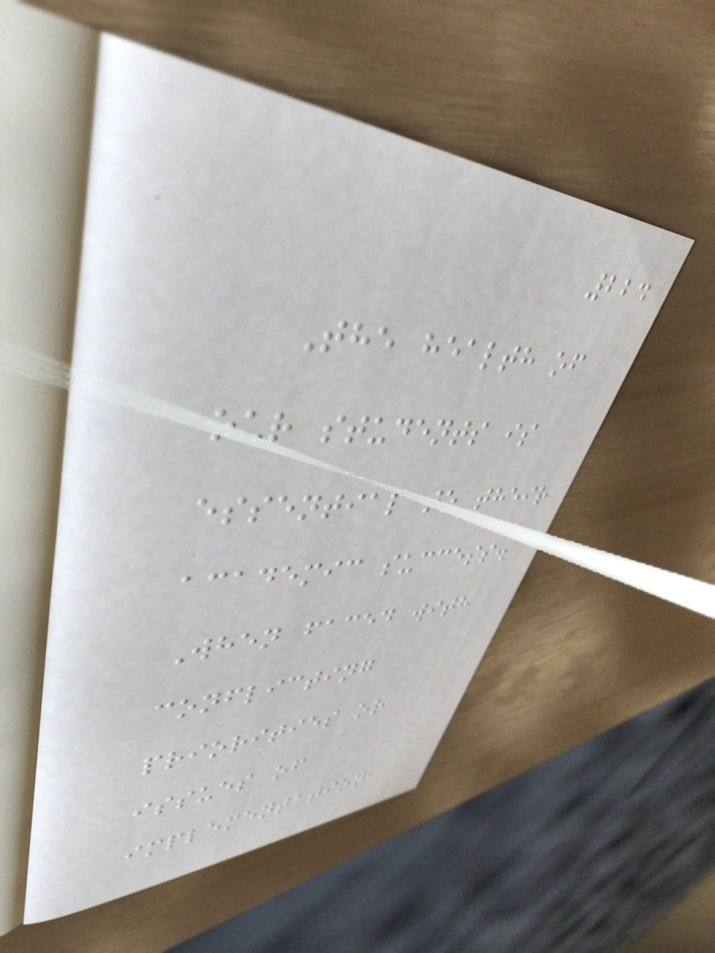224
The health of
our students is
essential to their
academic success.
When faced with
conflicting
priorities or
issues of
implementation,
